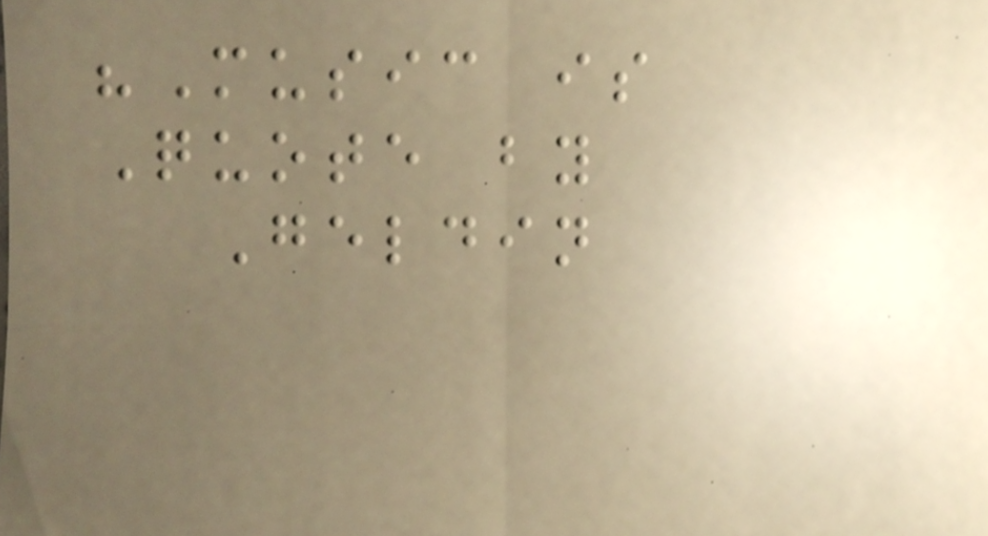"Music is
Quote by
Geldin
